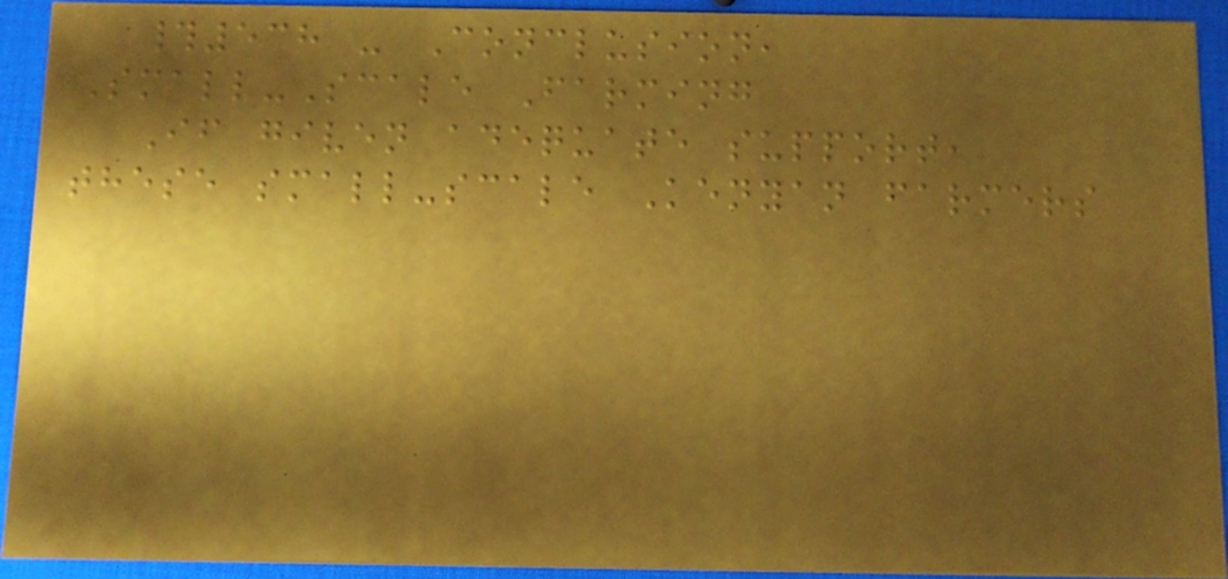#538 - Conclusion,
Small-Scale Farming
If given adequate support,
these small-scale Kenyan farmers
